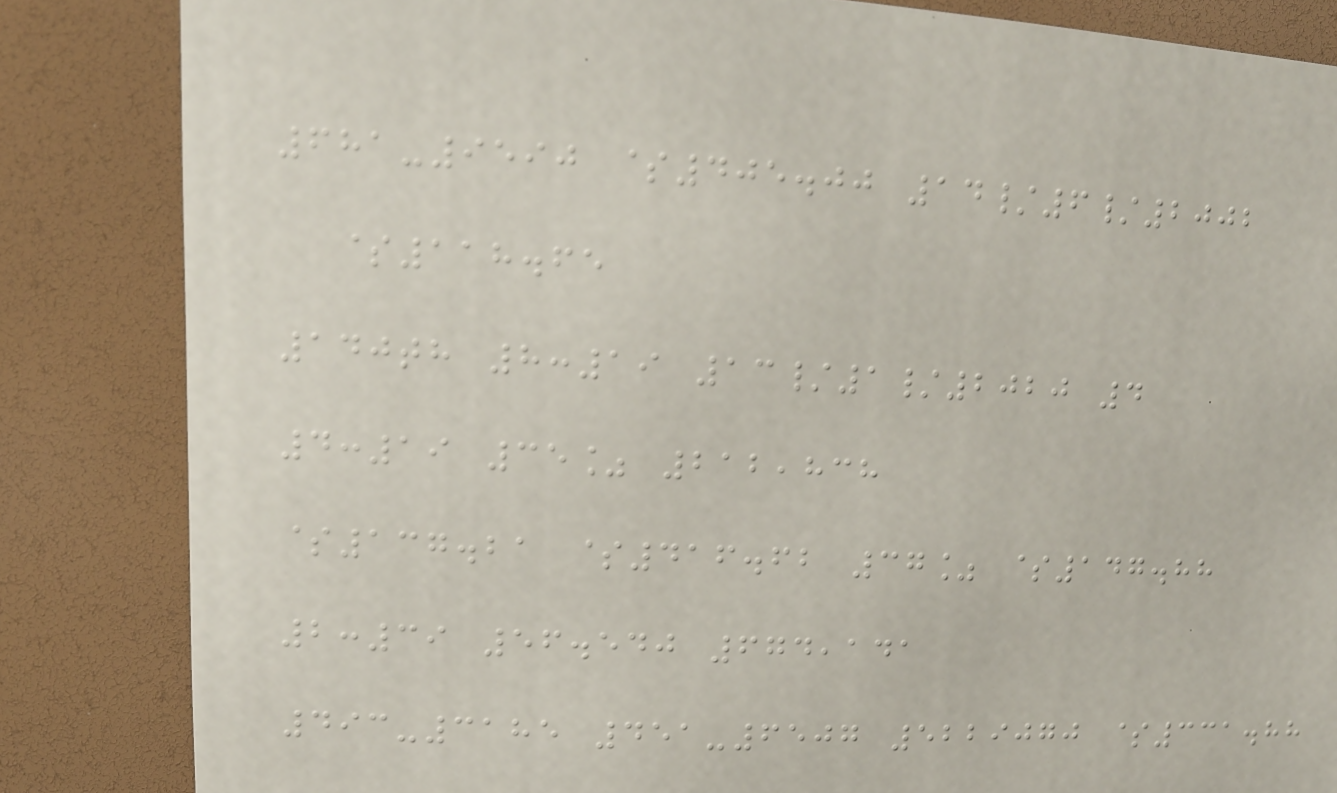681-9590 $405.00 14/6/2002
$118.65
140th 8:19 13/1/2020 4
4:19 35% 212,838
$137.21 $416.62 37% $147.88
2:39 56.540 674,141
493-3185 451-6507 5229070 $331.88
